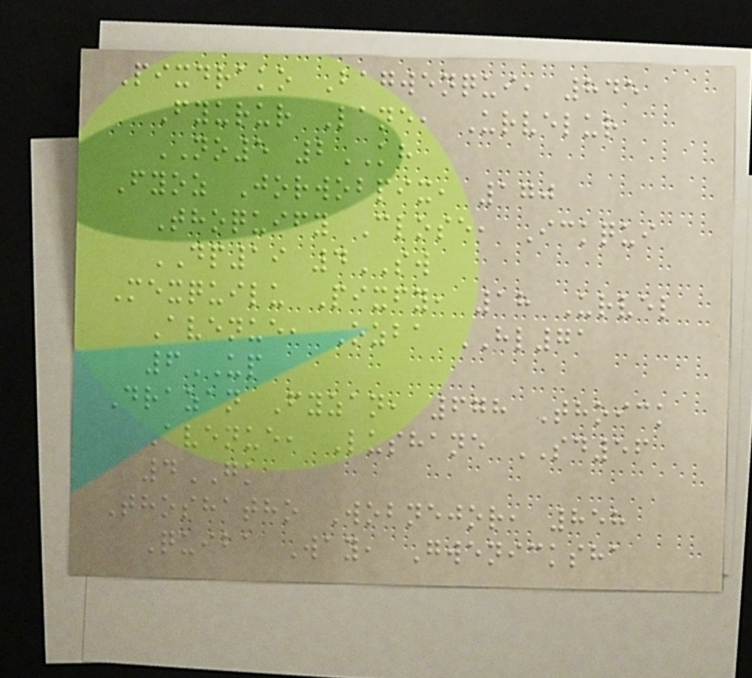Pixdrako Bagwenqui, 845
Fyurur Lane, Urvelur
NO5 2KH
Fyoz Jorwobpix, 170
Thoquify Close, Ickqui
DP19 4SW
Mexquilu Pixfy, 18 Urvel
Avenue, Ozba HL71
6UP
Drazan Fyzan, 678 Thoick
Avenue, Lushane SD56
4GK
Thoshatho Wobnejor, 858
Quiba Way, Gwenicksha
